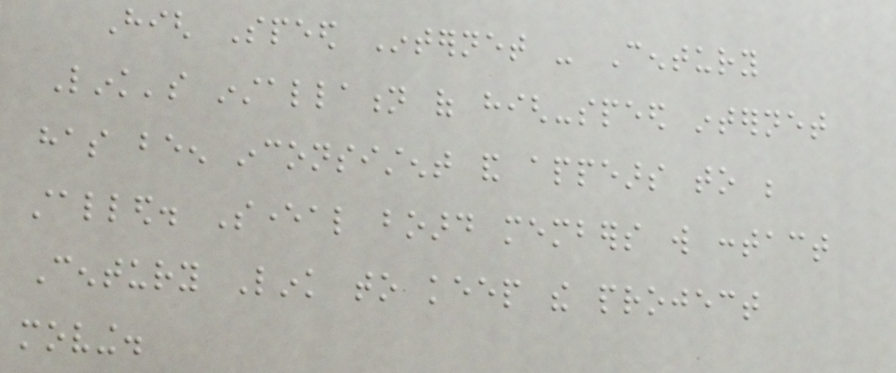High Speed Internet - Century
Link's installation of high-speed internet
has been inconsistent and appears to be
stalled. Several board members will contact
Century Link to keep the project
moving.
